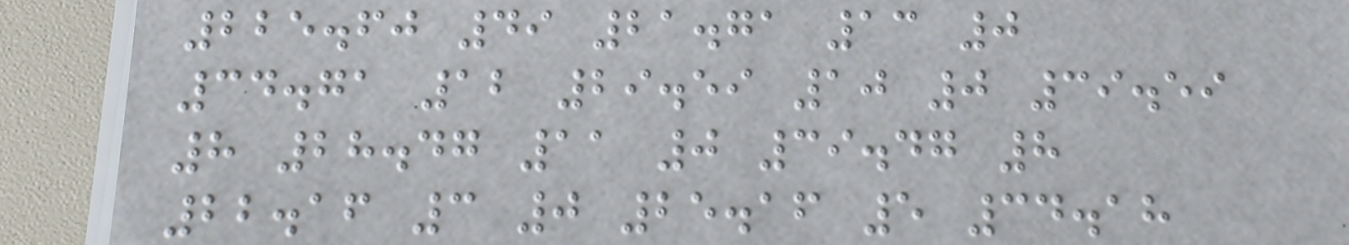225.60 49 21.71 13 0
34.71 12 29.59 10 0 39.59
8 28.47 11 0 39.47 8
22.16 3 0 25.16 5 34.18
